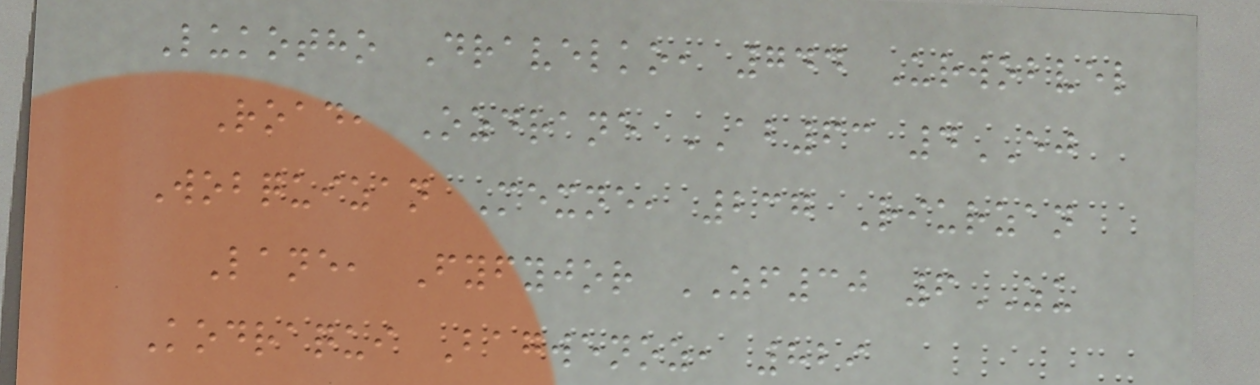Lukotho Dravelko, 744 Urwobvel
Road, Ozdrane AB63 4EJ
Wobquizan Mexne, 237 Riurzan
Lane, Fyfyjor ZF30 6ZU
Kodraqui Bagwenoz, 829
